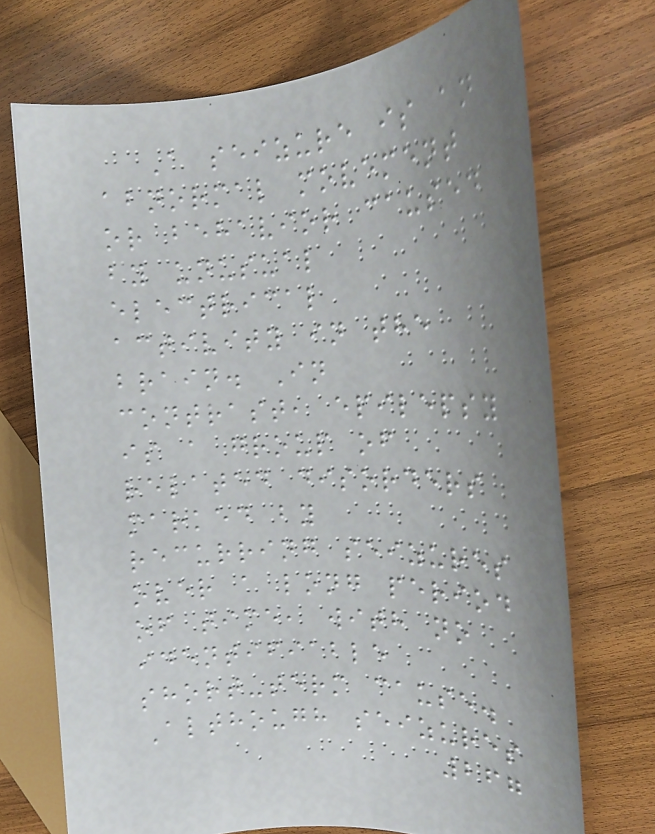A seizure is an
abnormal movement
or behavior caused
by unusual
electrical
activity in the
brain. In
contrast, epilepsy
is a group of
related disorders
marked by
recurring seizures
over a long period
of time, with no
identifiable
short-term cause.
Although seizures
267
